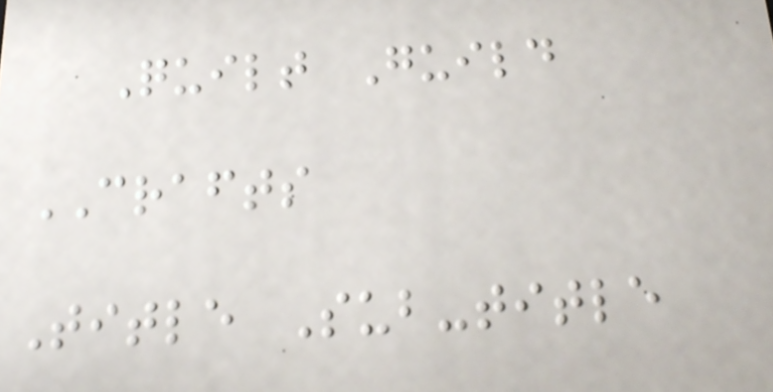Quilt Guild
CRAFTS
Title Sub-title
